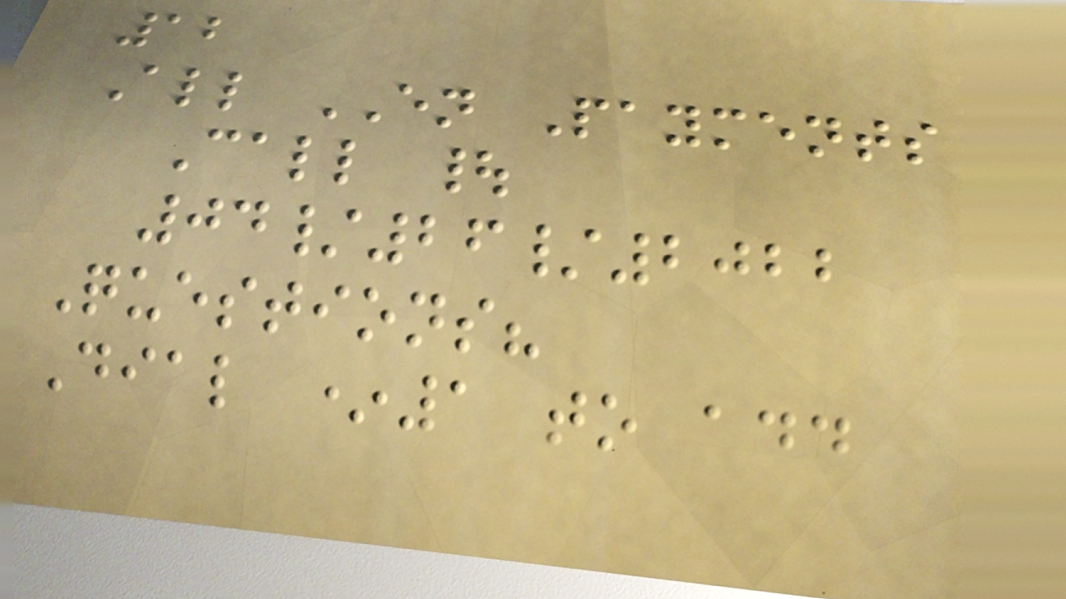12
All EN Payments
Call |
04/26/2022
Questions?
Dial *1 to add
